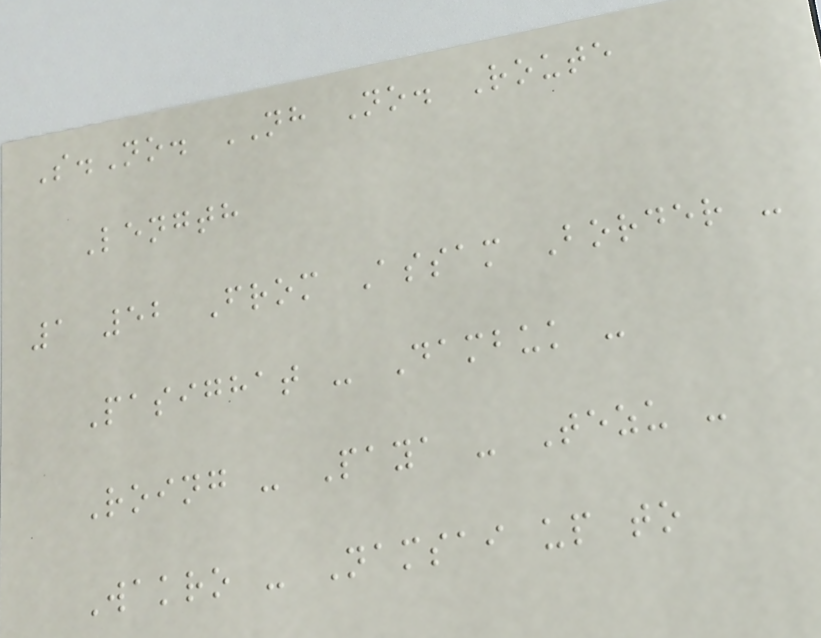S.No. NH No. Route
Length
1 52 From Assam Border -
Pasighat - Dambuk -
Roing - Paya - Tezu -
Wakro - Namsai up to
